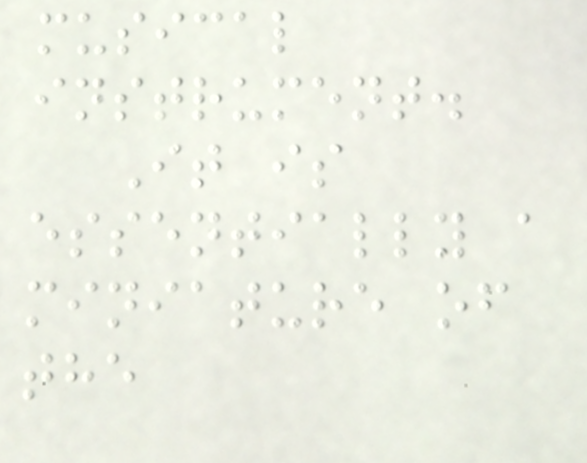musical
instrument.
It is
essentially a
miniature of
the
